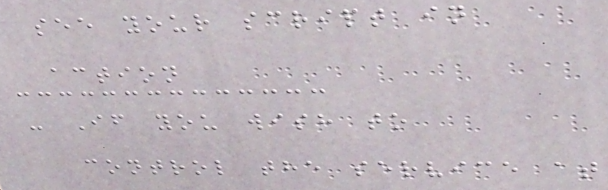see your script in
action
- If you wish to
control the service at
